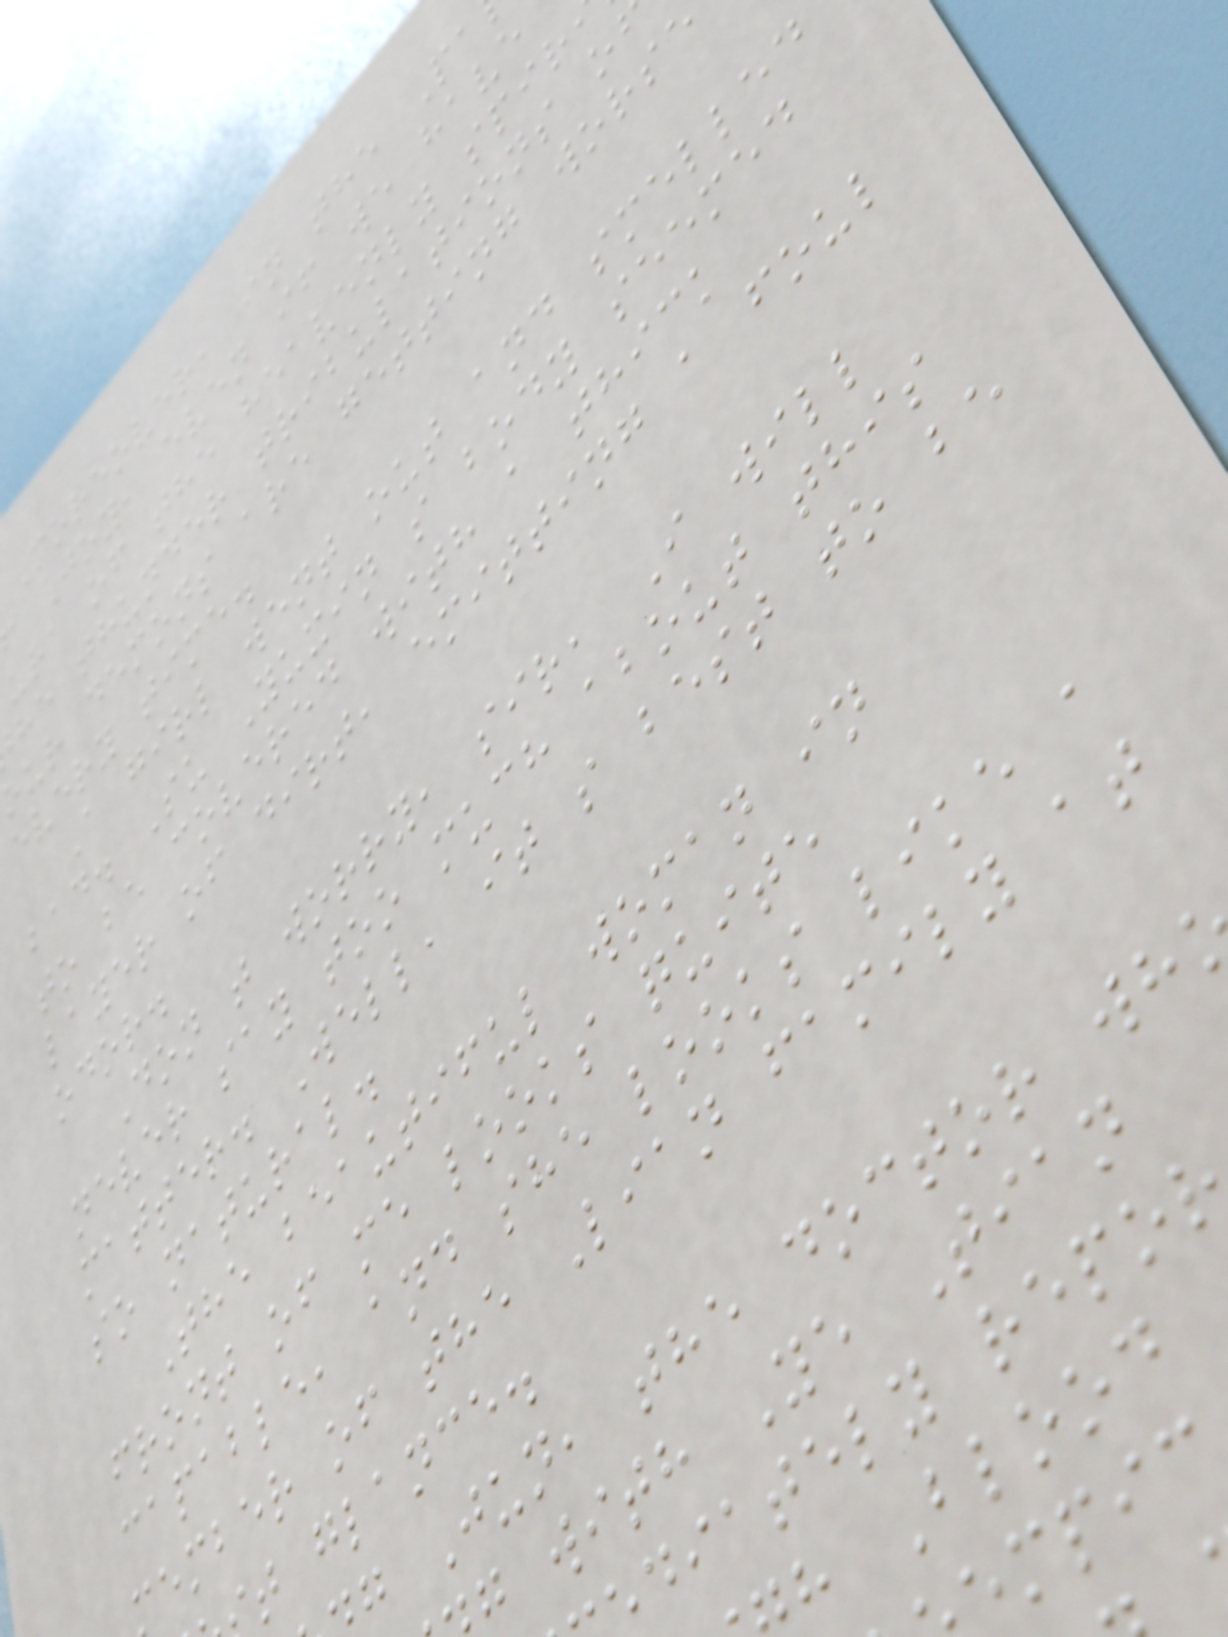Moreover, in the Pa
Joy, even if we have
ura of the heavenly spir
he thunder tribulations o
our demons are getting worse
every time.
A girl went out and smelled
bad. Su Yuxin s body seemed
to be covered with a thick
layer of dirt, emitting a foul
odor.
Don t worry, sir, I will
never say too much about this
matter. Well, it s best to be
so natural.
The beautiful woman in
front of me looks quite
capable, and she looks like a
ember of the Lian family at
t glance.
g Jun, the doctor wh
with Ye Tian
diately repo
h Blood
